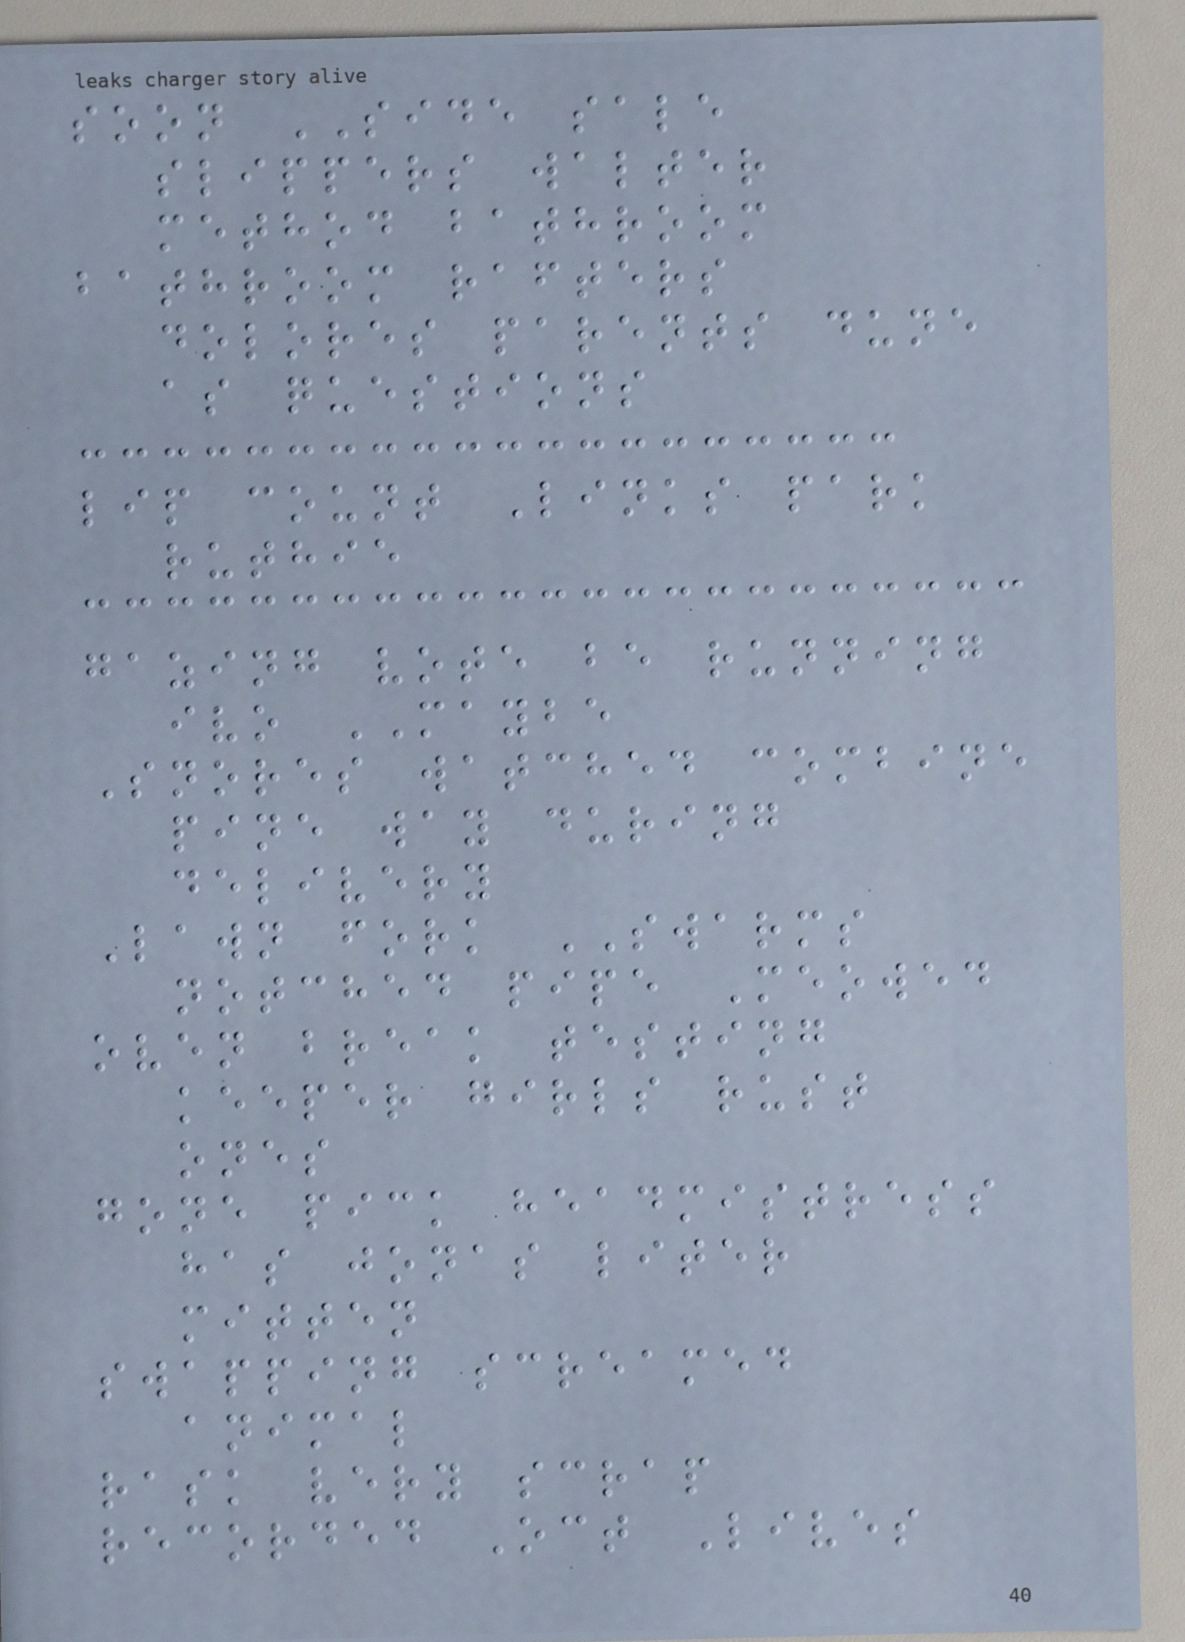soon SIDE sale
slippers walter
method bathroom
bathroom rafters
dolores parents dune
as questions
lip count Links park
ruthie
gazing vote be running
ivo MAYBE
Snores watched combine
pine way during
delivery
Lawn fork SWARMS
notched pipe Meowed
oven break testing
keeper girls rust
ones
gone pick headmistress
has jonas liter
mitten
swapping screamed
animal
rask very scrap
recorded Oct Lives
